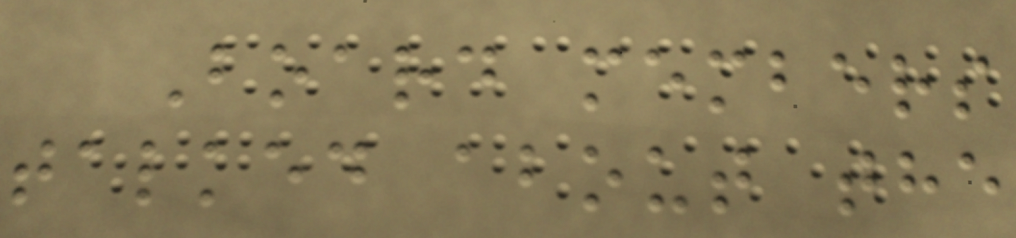Board members
talked about the
